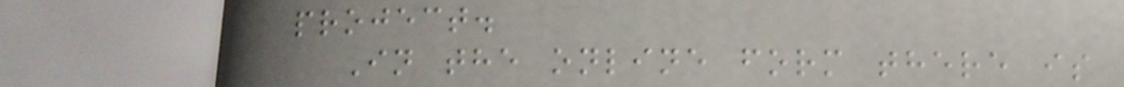project.
In the online form there is
